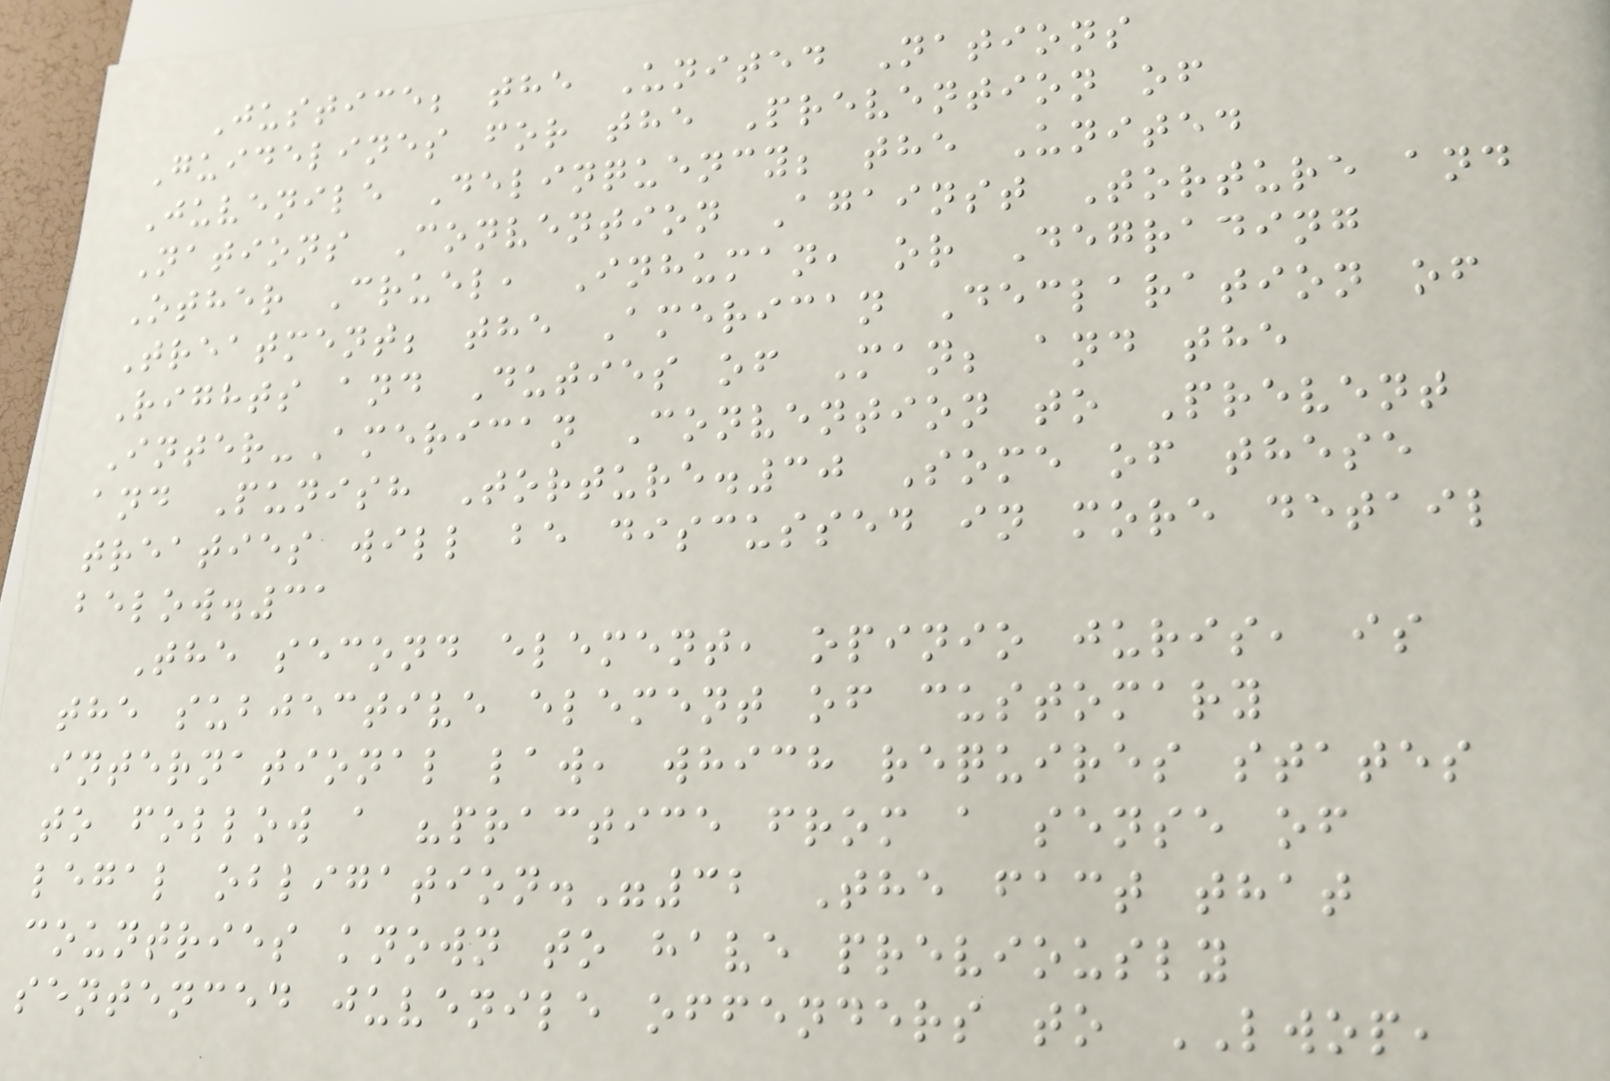Justice; the United Nations
Guidelines for the Prevention of
Juvenile Delinquency; the United
Nations Convention Against Torture and
Other Cruel, Inhuman, or Degrading
Treatment; the American Declaration of
Rights and Duties of Man; and the
Inter-American Convention to Prevent
and Punish Torture.30 Some of these
treaties will be discussed in more detail
below.31
The second element, opinio juris, is
the subjective element of customary
international law, which requires states
to follow a "practice from a sense of
legal obligation."32 The fact that
countries known to have previously
sentenced juvenile offenders to LWOP,
